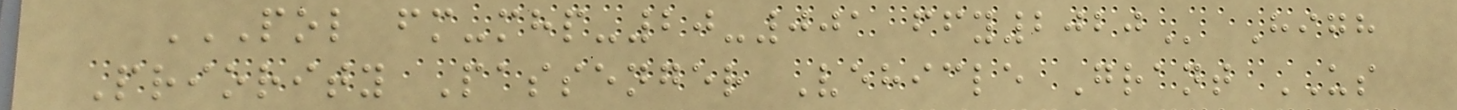POL FM-MHP-20-001 FFY2020 High
Priority Passenger Vehicle Grant US
